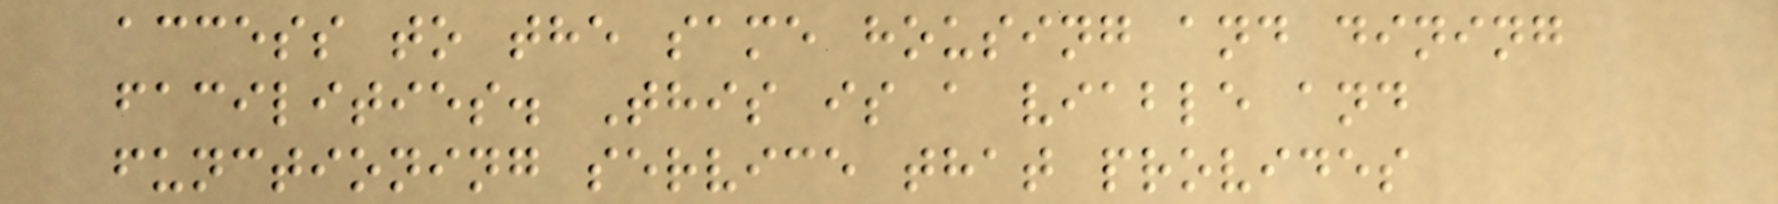access to the same housing and dining
facilities. This is a viable and
functioning service that provides
